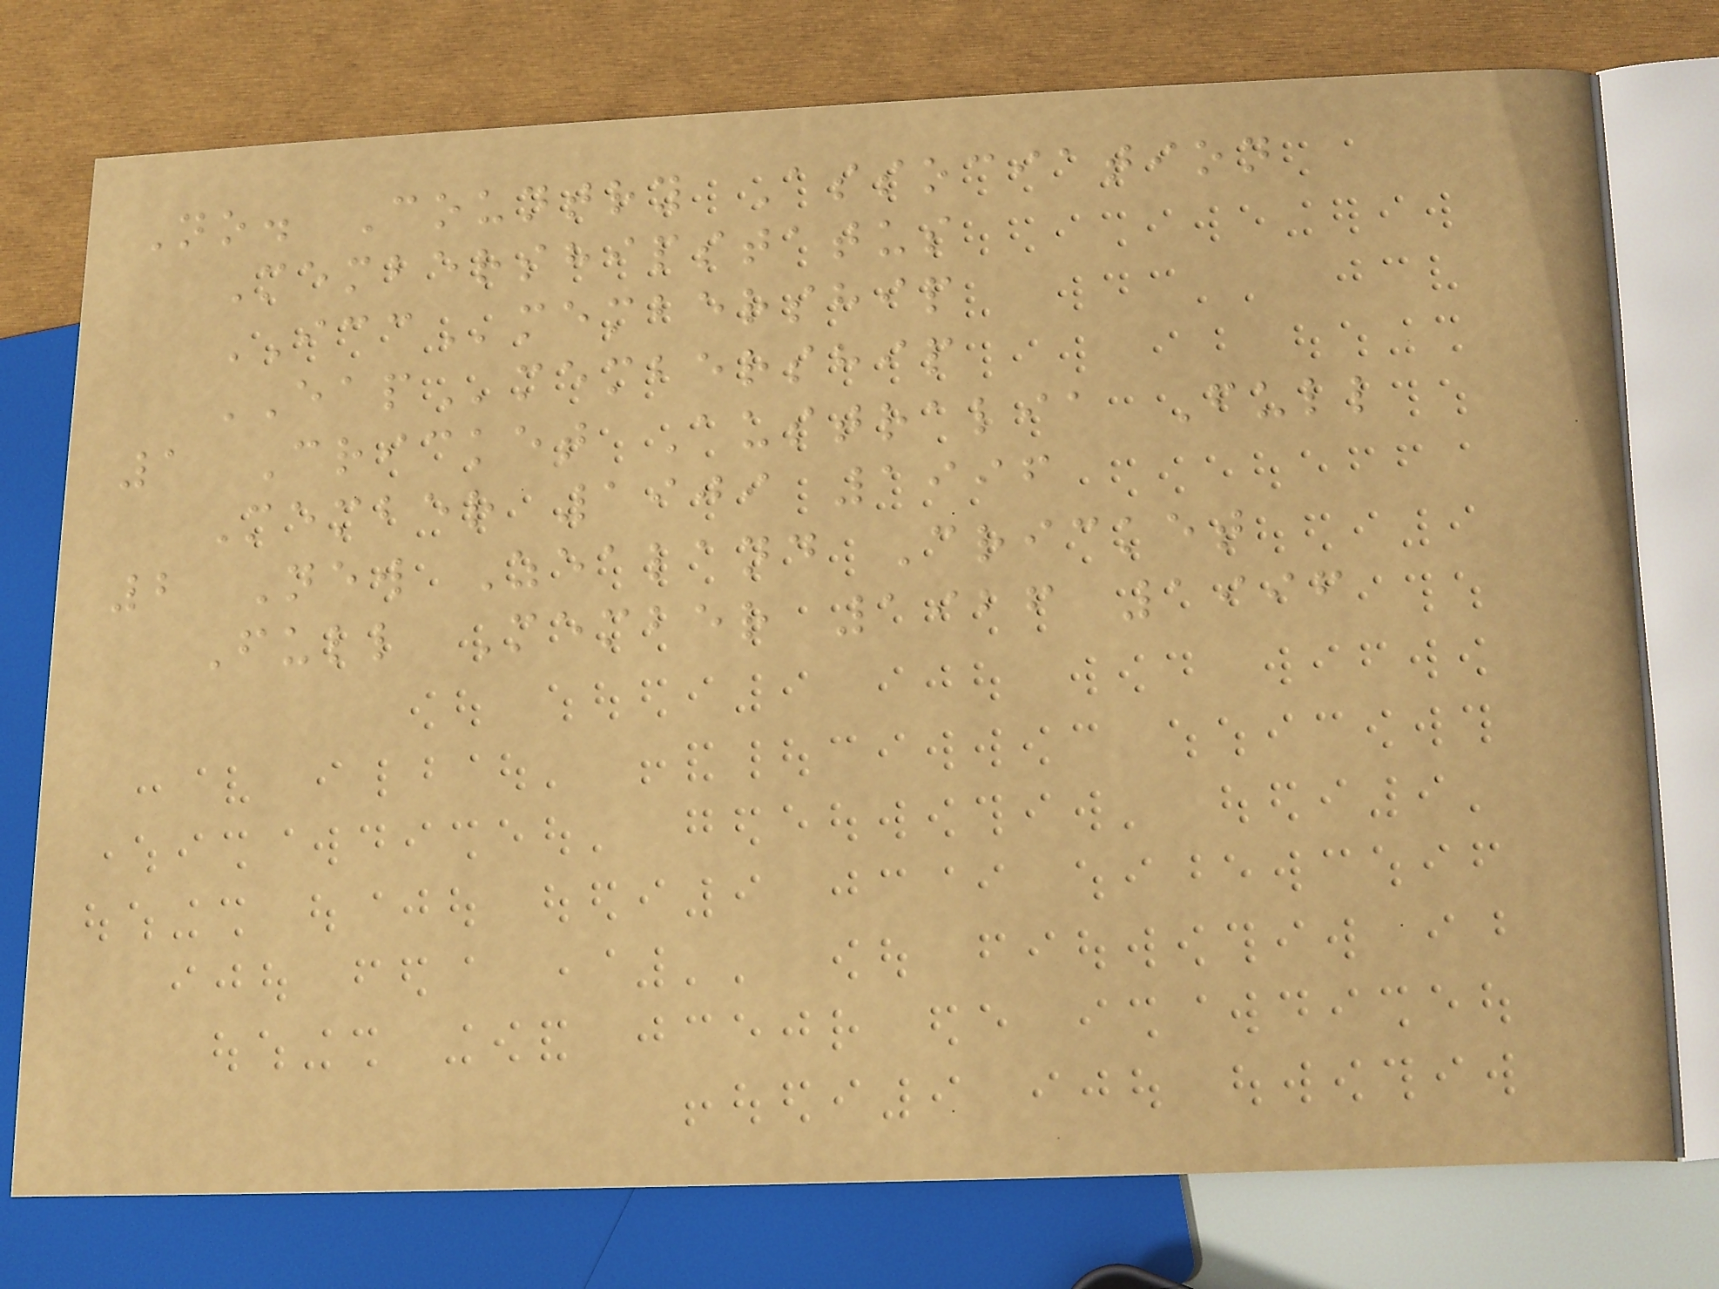No. Country Association
Membershipstatus
ICCmembership
EAPmembership
1 Cricket Australia Full
Member 1909 1996
2 New Zealand Cricket
Full Member 1926 1996
